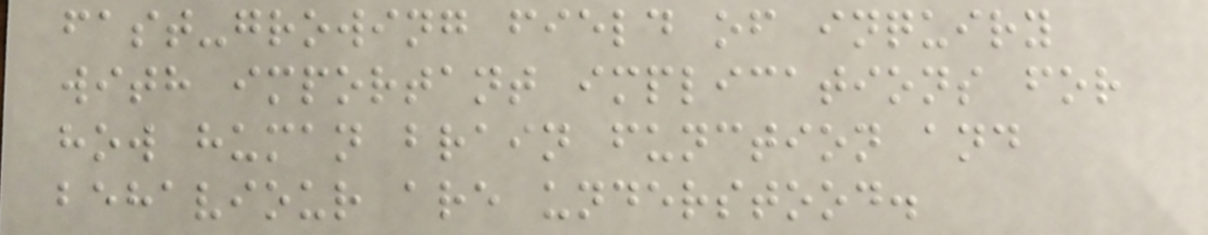fast-growing field of inquiry
with important implications for
how human brain function and
behaviour are understood.
